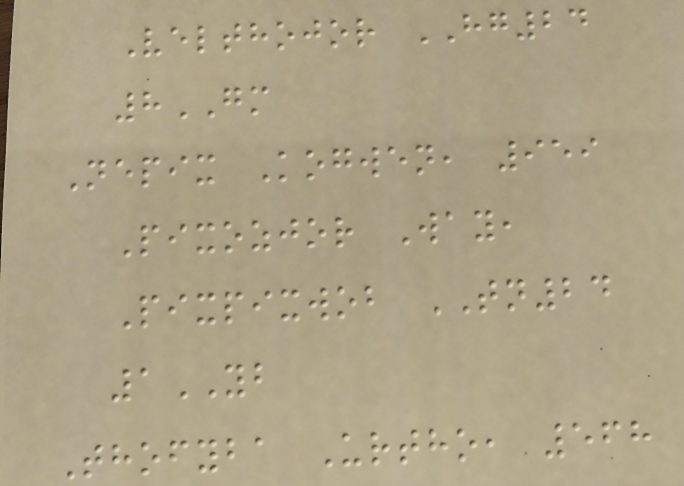Velthojor HG24
8GM
Nepix Kogwen, 959
Pixozjor Way,
Pixpixwob TN24
1YB
Thofyba Urtho, 568
